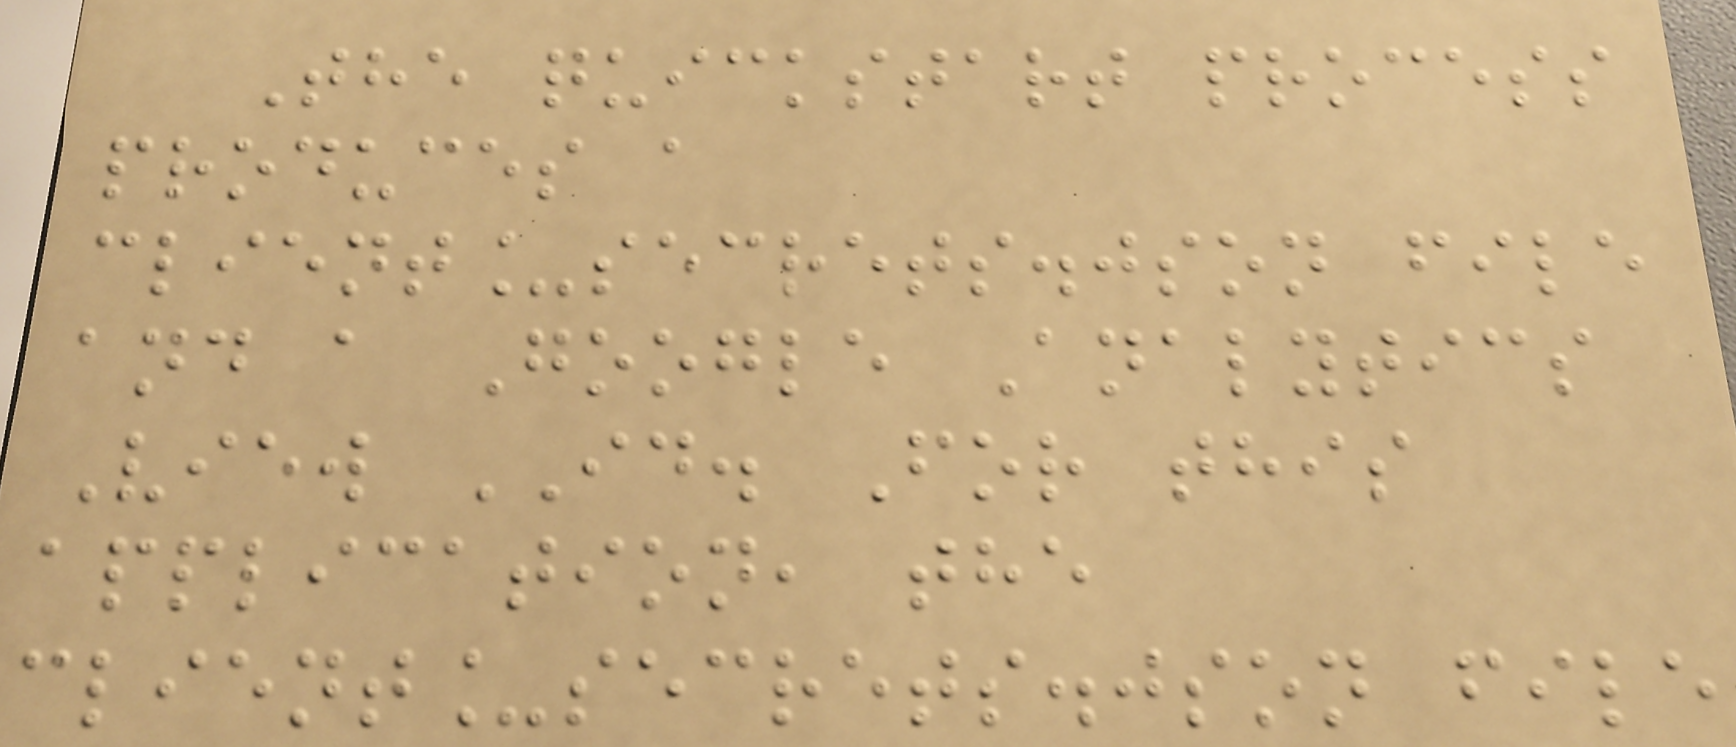The quickstart process
produces a
client_secrets.json file
and a Google Analytics
View ID. For this
application, the
client_secrets.json file
